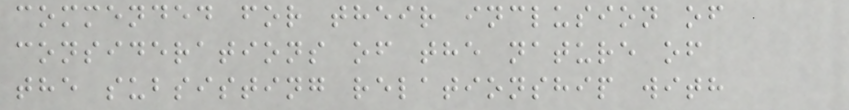commended for their inclusion of
considerations of the nature of
the subsisting relationship with
